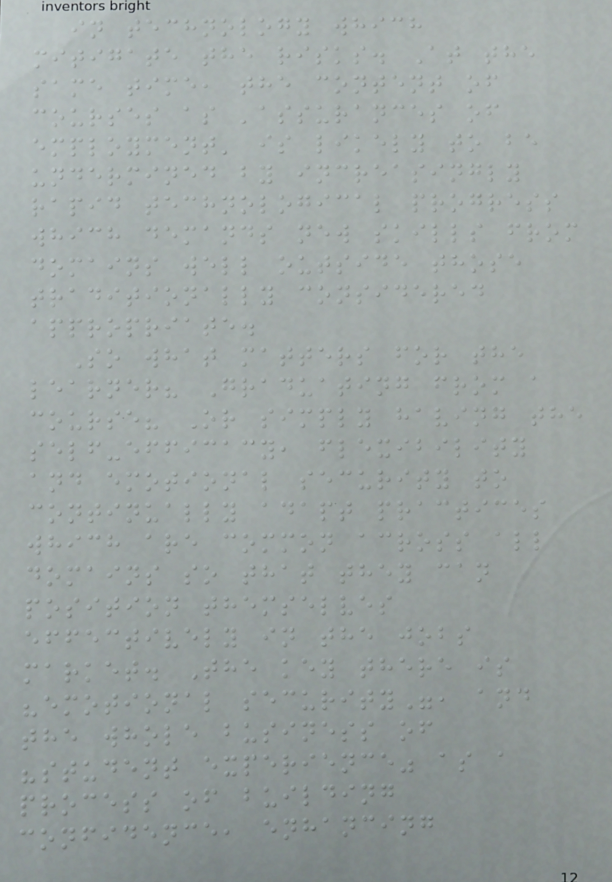in technology which
mitigate the risks. At the
same time, the content of
courses as 'assurances of
employment' is likely to be
undermined by increasingly
rapid technological progress
which demands new skills from
domains well outside those
traditionally considered
appropriate.
So what matters for the
learner? Graduating from a
course? Or simply having the
self-efficacy, flexibility
and emotional security to
continually adapt practices
which are common across all
domains so that they can
position themselves
effectively in the jobs
market. The key there is
"emotional security", and
the whole business of
"student experience" as a
process of building
confidence, enhancing
